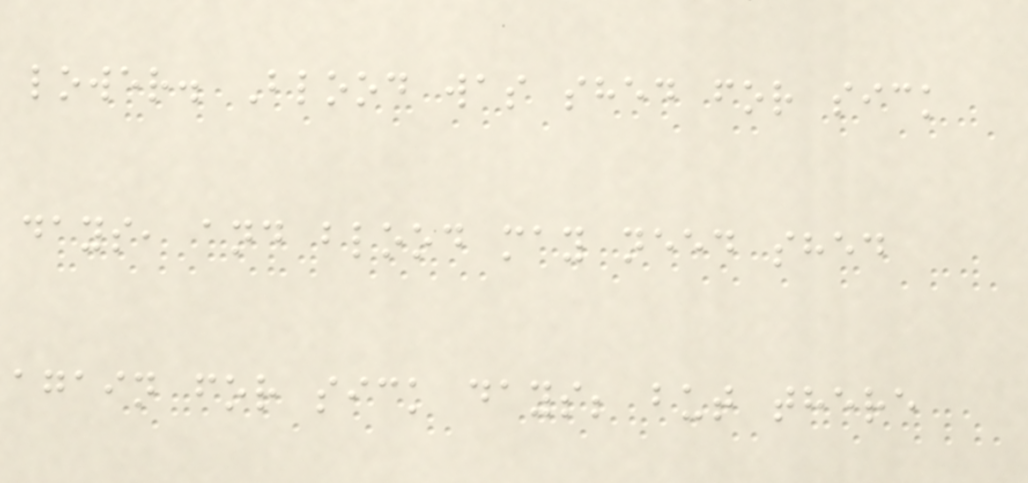lower. Blood was shed for sick
days, and blood may need shed
again for sick days; but there
